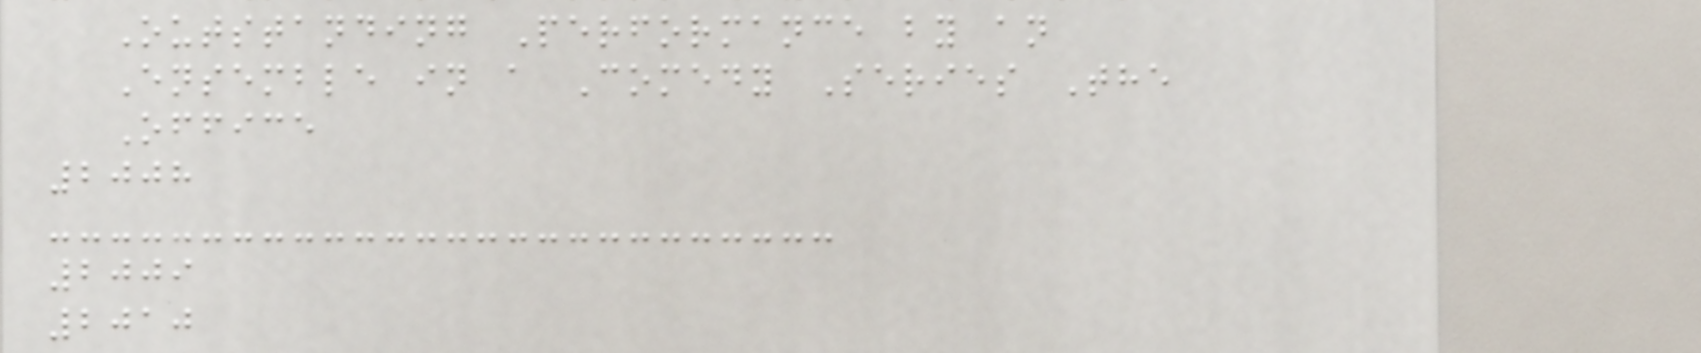Outstanding Performance by an
Ensemble in a Comedy Series The
Office
2008
2009
2010
